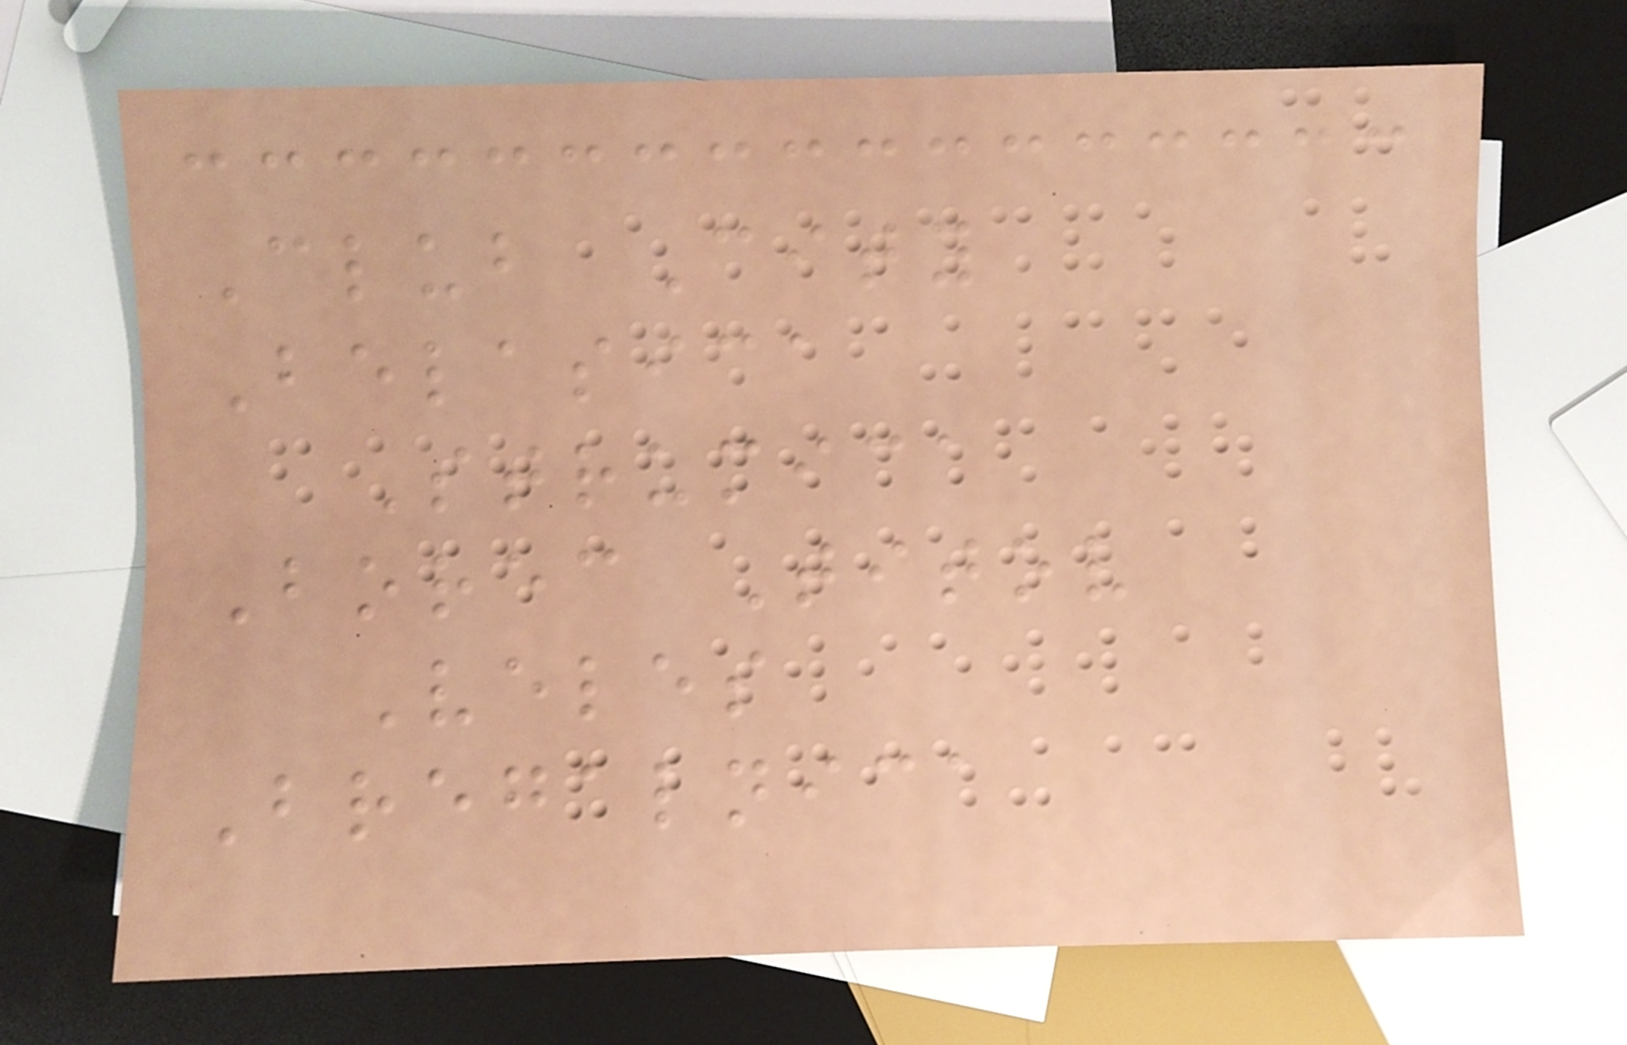Club City
Belasica
Strumica
Borec Titov
Veles
Bregalnica
